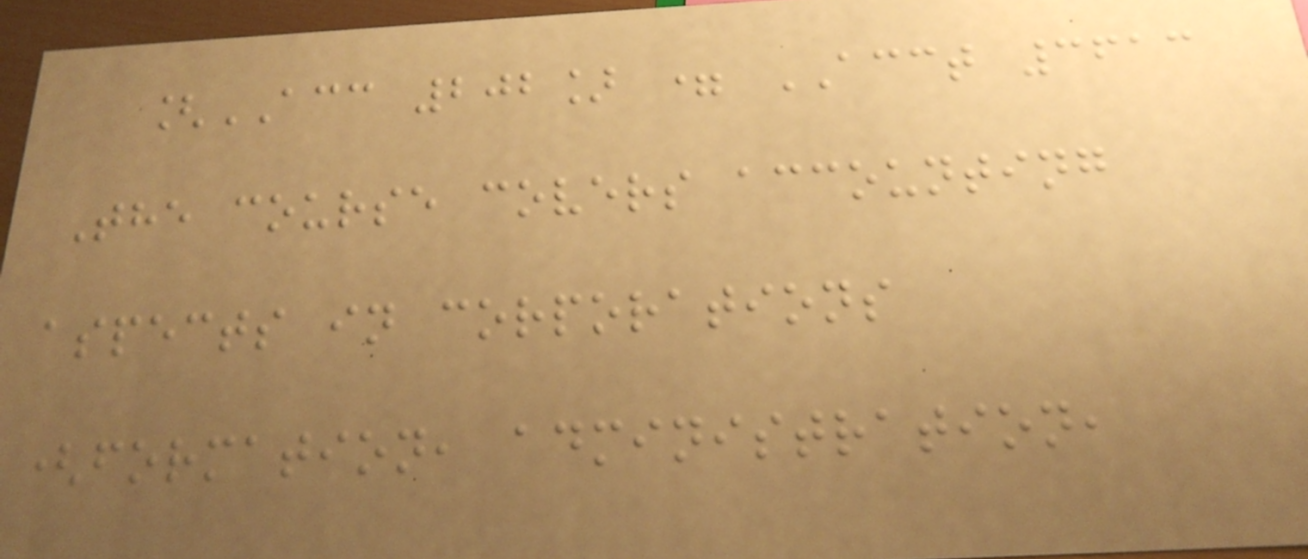[ACC 202] = ACCT 3613
The course covers accounting
aspects in corporations
(formation, administration,
